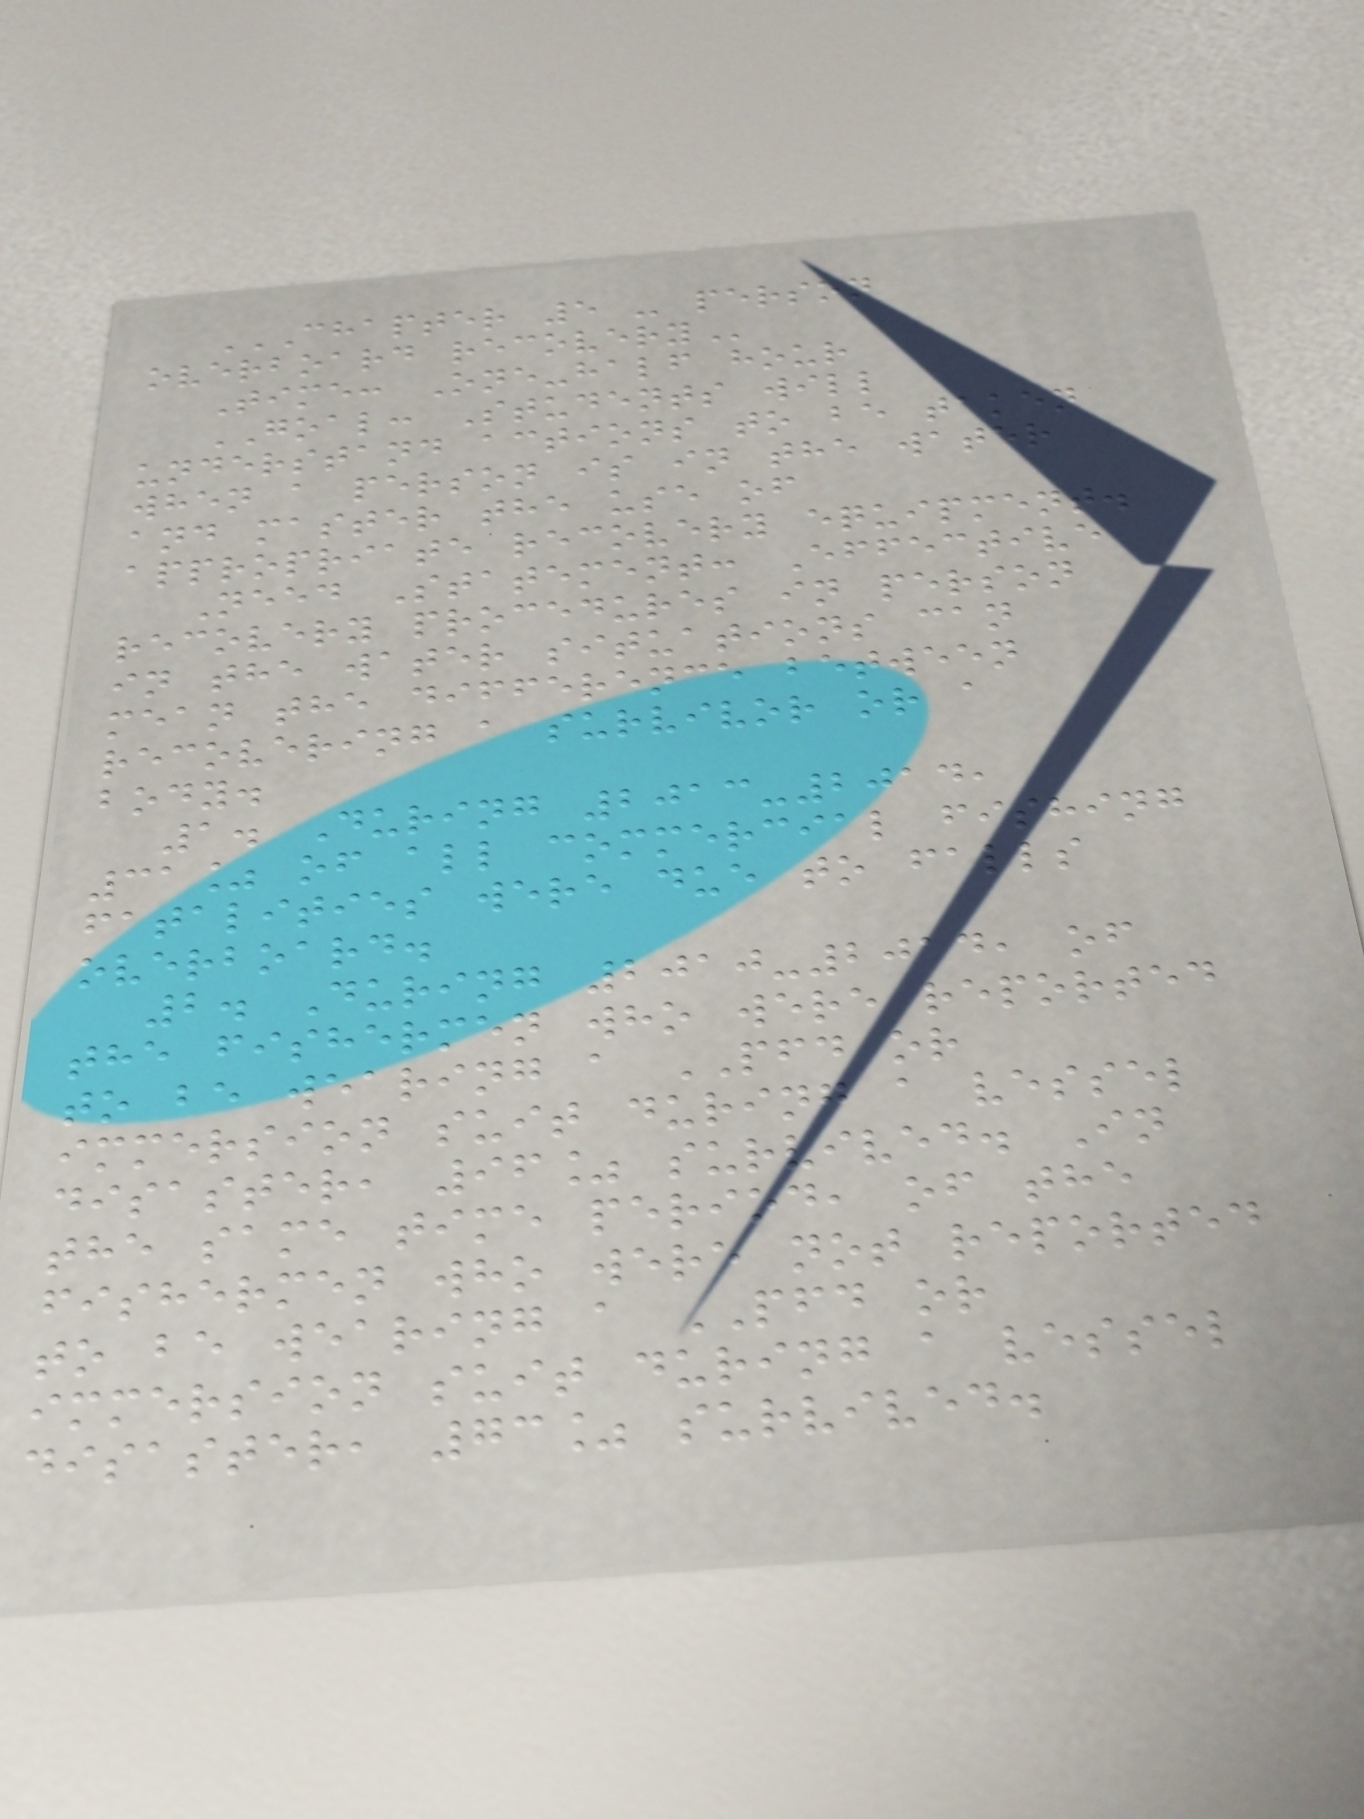CHAPTER 5 - PERSON
OVERBOARD RECOVERY
Time: One-half hour
GOAL: Students will
understand actions to be taken
when a person is in the water
and master the use of
appropriate recovery equipment.
Need Statement: Effective
recovery procedures in person
in the water situations can
mean the difference between
recovering a survivor or a
body.
1. During 2013-2014,
31% of all commercial fishing
fatalities were due to falls
overboard.
2. During 2010-2014, of
the fishermen who were reported
to be wearing a PFD or
immersion suit during a vessel
disaster, 96% survived. In
the same time period, of the
fishermen who were not reported
to be wearing a PFD or
immersion suit during a vessel
disaster, 73% survived.
